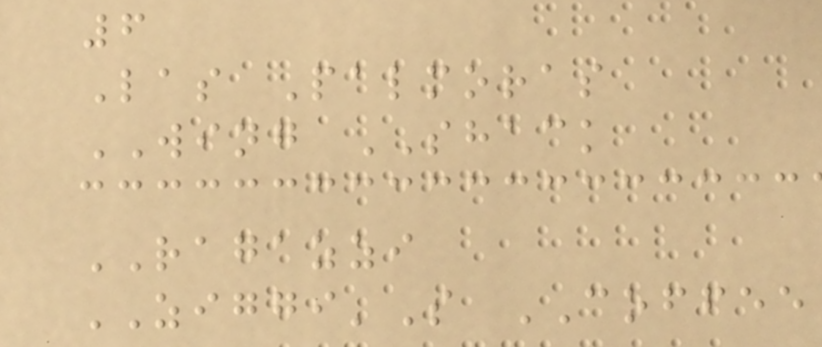6
Las Palmoras
WING SHACK
RAGAZZI
ZIGGI'S COFFEE
